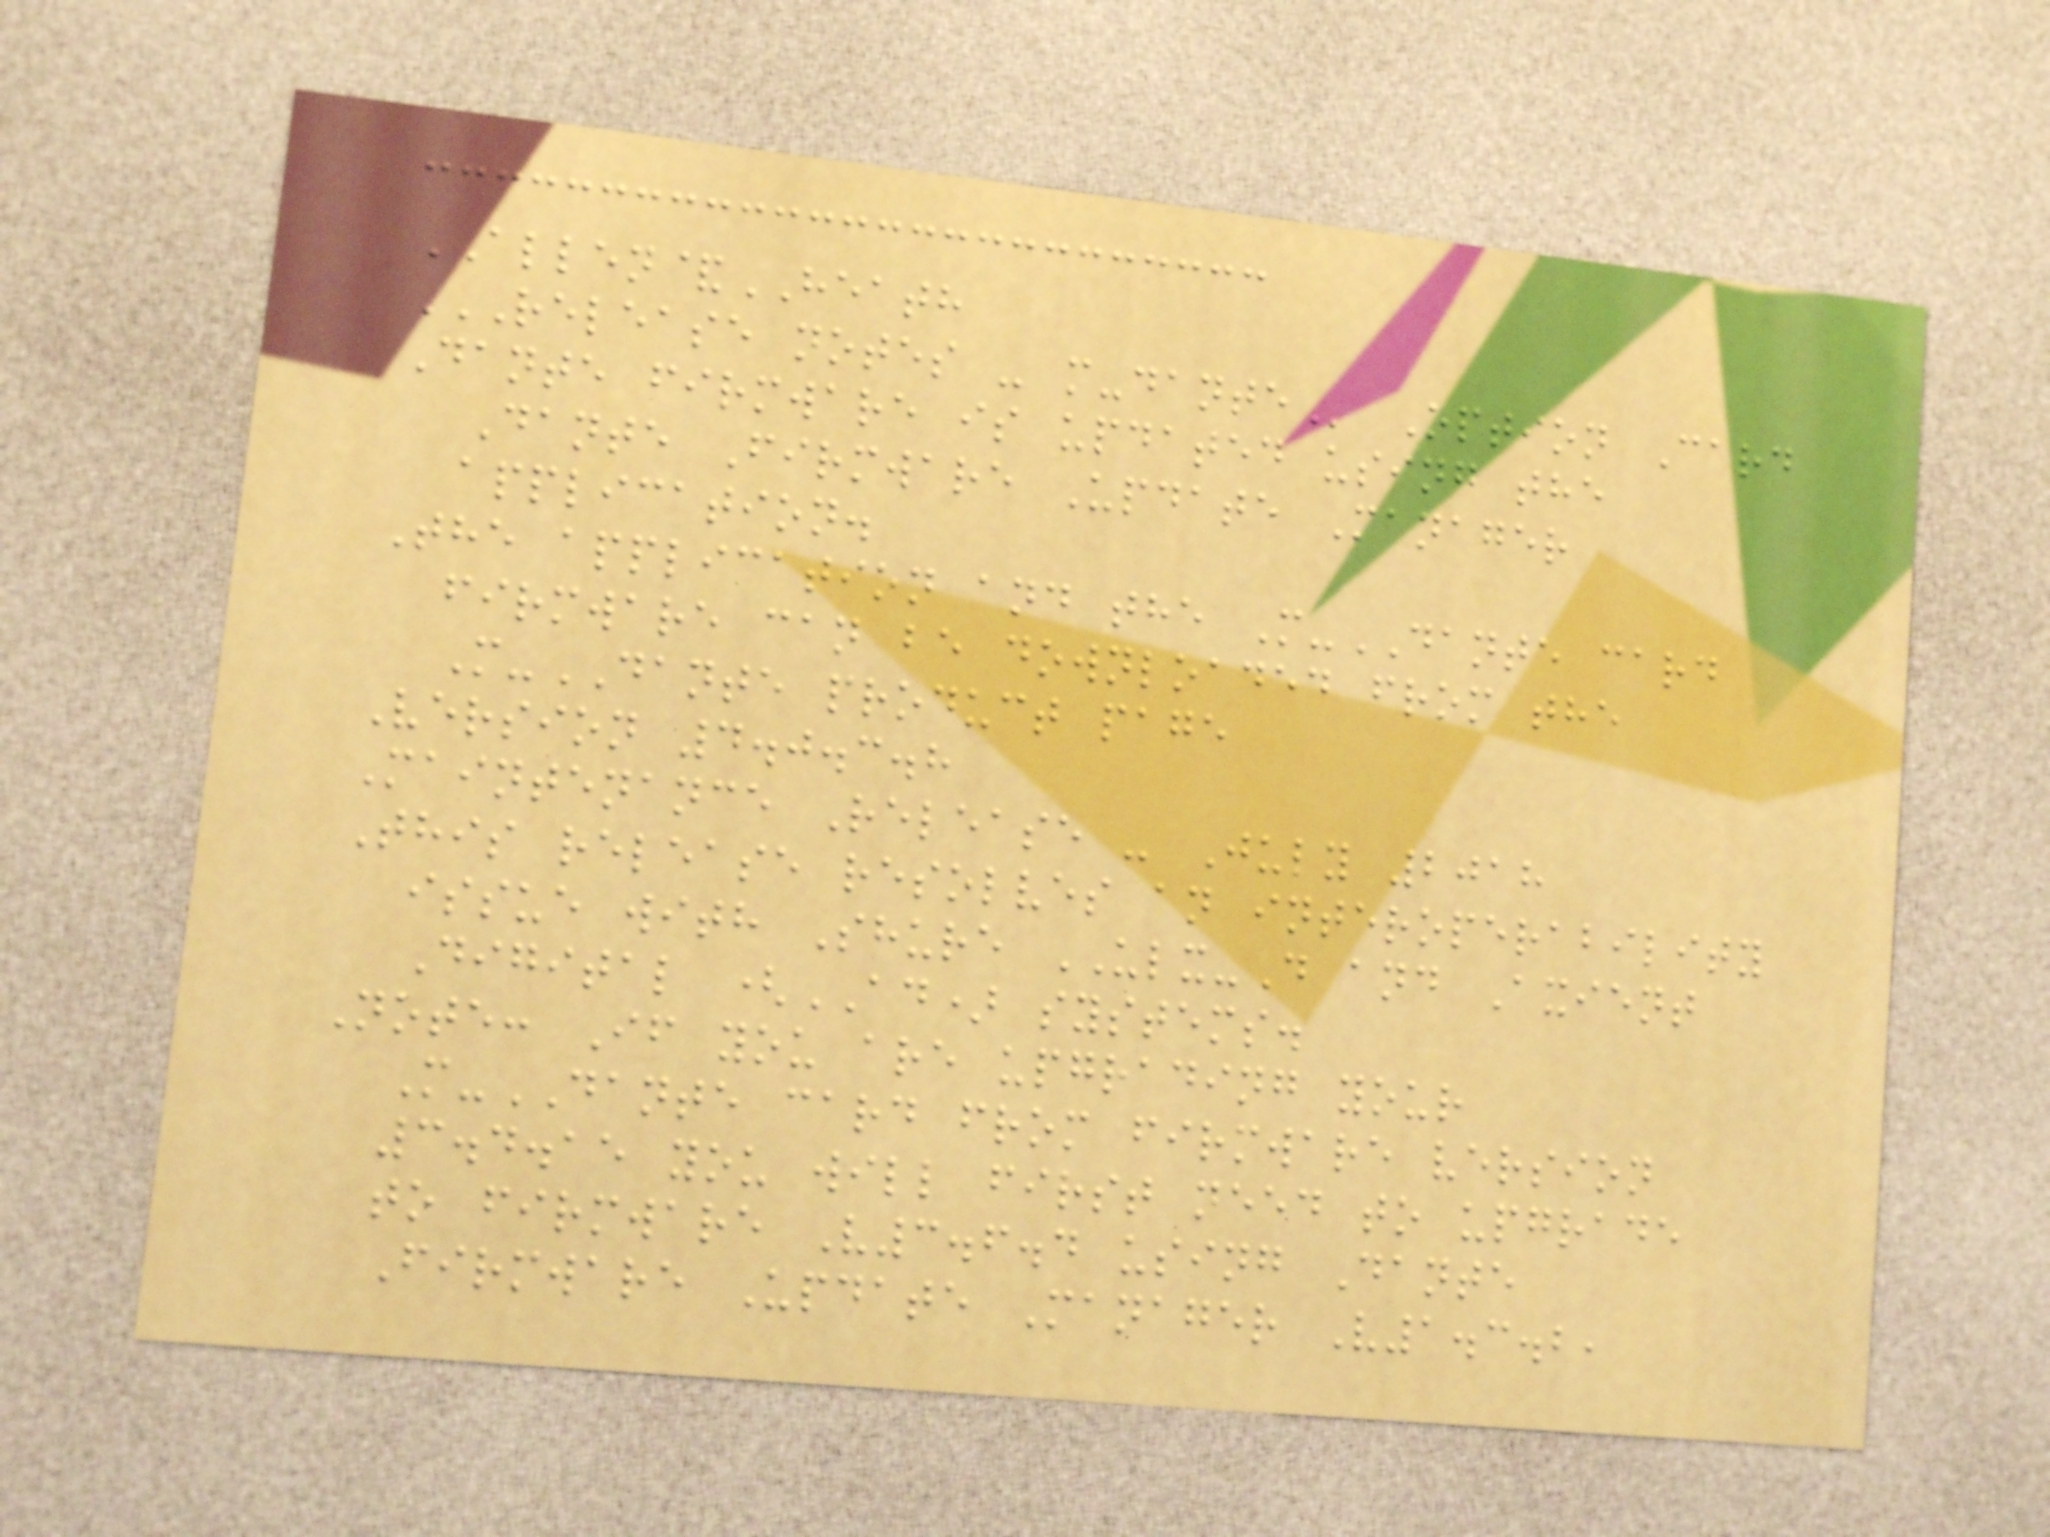ALLEN&HEATH
RELEASE NOTES - M-DANTE Option Card
Dante firmware is updated using the
Dante Firmware Update Manager
application.
The application and the M-DANTE card
firmware can be downloaded from the
M-DANTE product page
Version 4.0.3.8
Maintenance Release - July 2018
This release resolves an interoperability
issue with Shure ULX-D and Axient
Digital (AD) systems.
Note: If you are upgrading your
M-DANTE card from firmware version
3.4.15 you will first need to upgrade
to firmware V3.6.4 using Dante
Firmware Update Manager V1.3.2,
